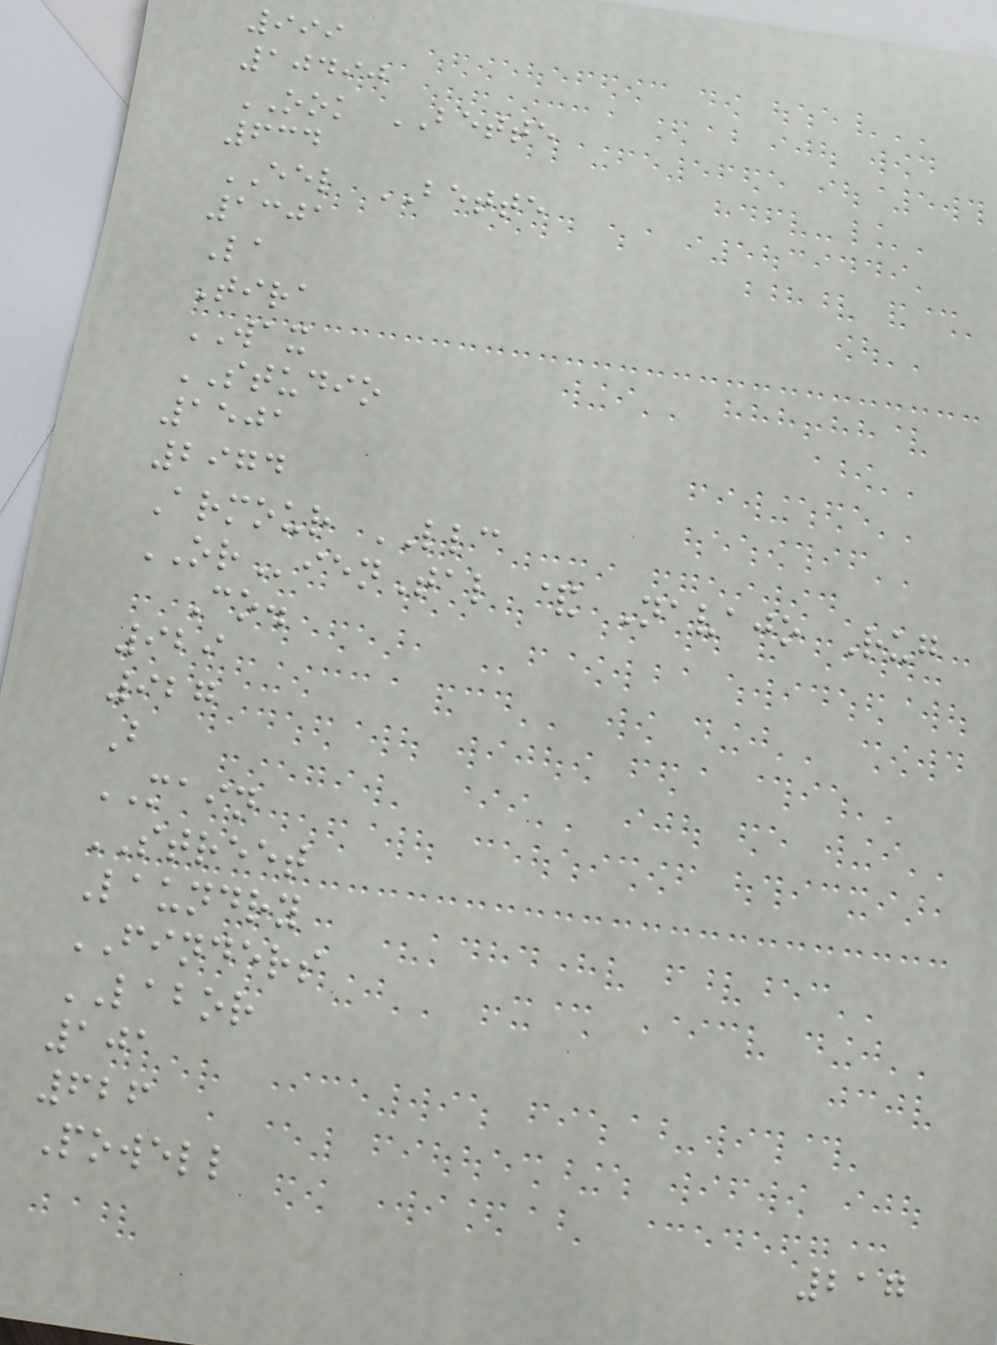999
10490
OOK BETTE
634
EEL BETTE
1301
La
Tira
WAX
STUDIO
1501
2974
Armour LLC
ORienTal & Navajo Rug
Co.
929
927
B
MAIN
STREET
Laundry
FINDERS
LABOR
101
626
Powell
217
